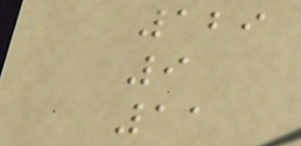129
9
11
